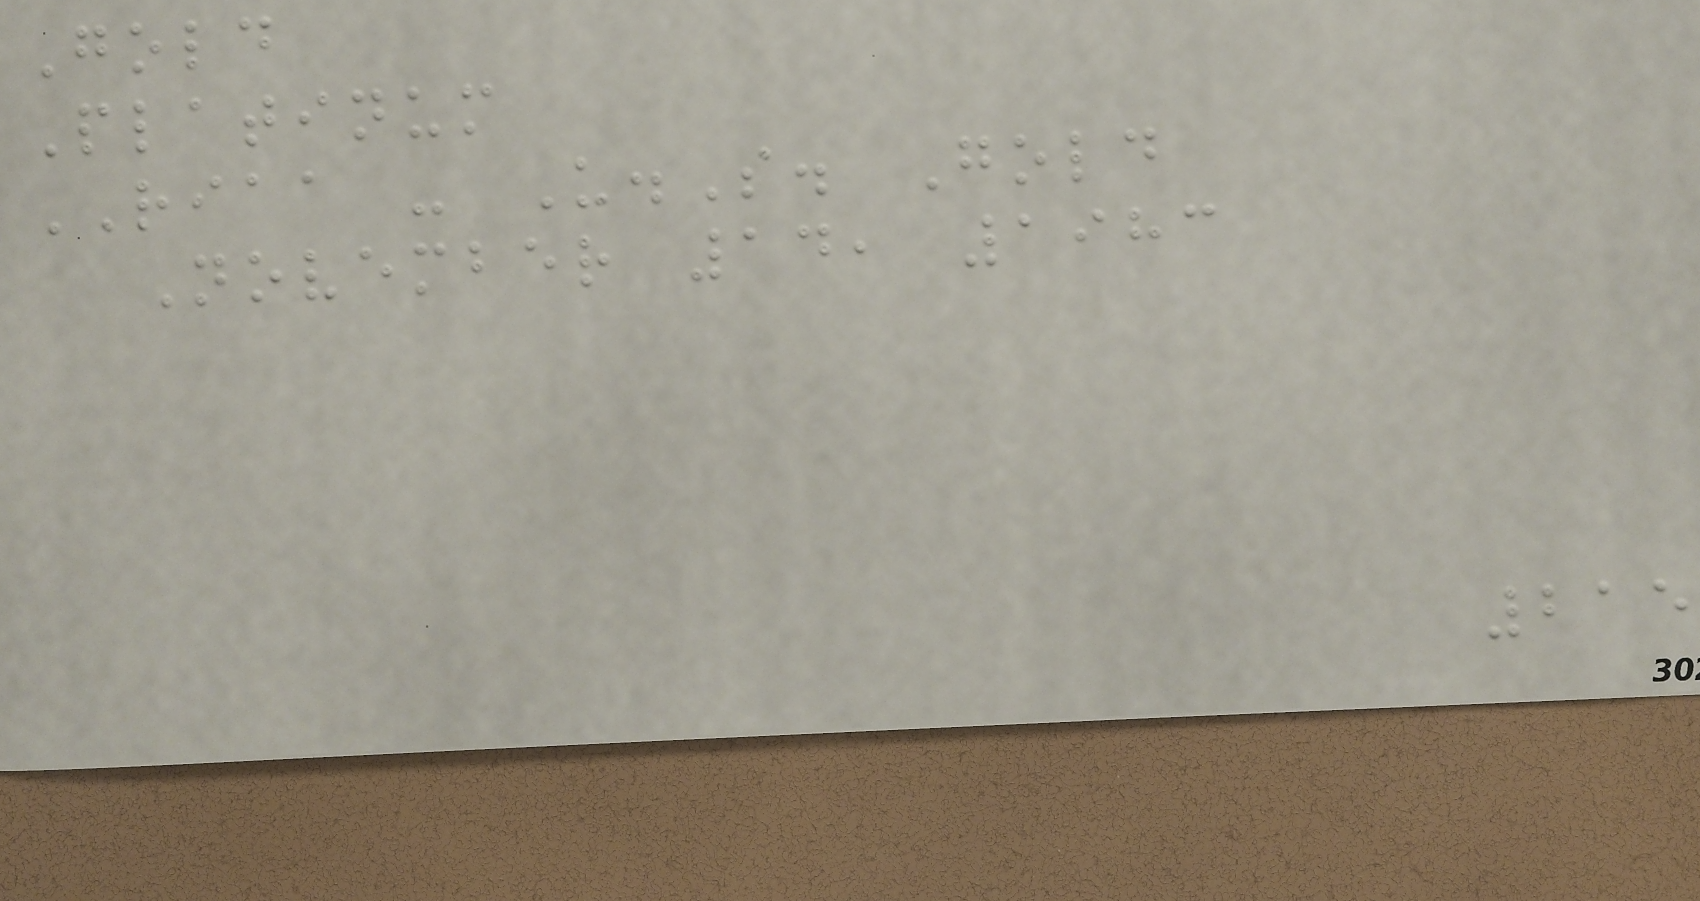Gold
Platinum
RIAA - U.S. Gold
November 14, 1983
215
